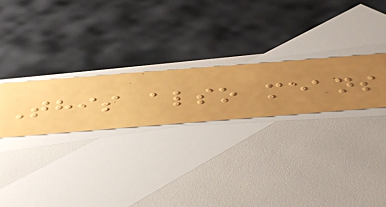This also means
